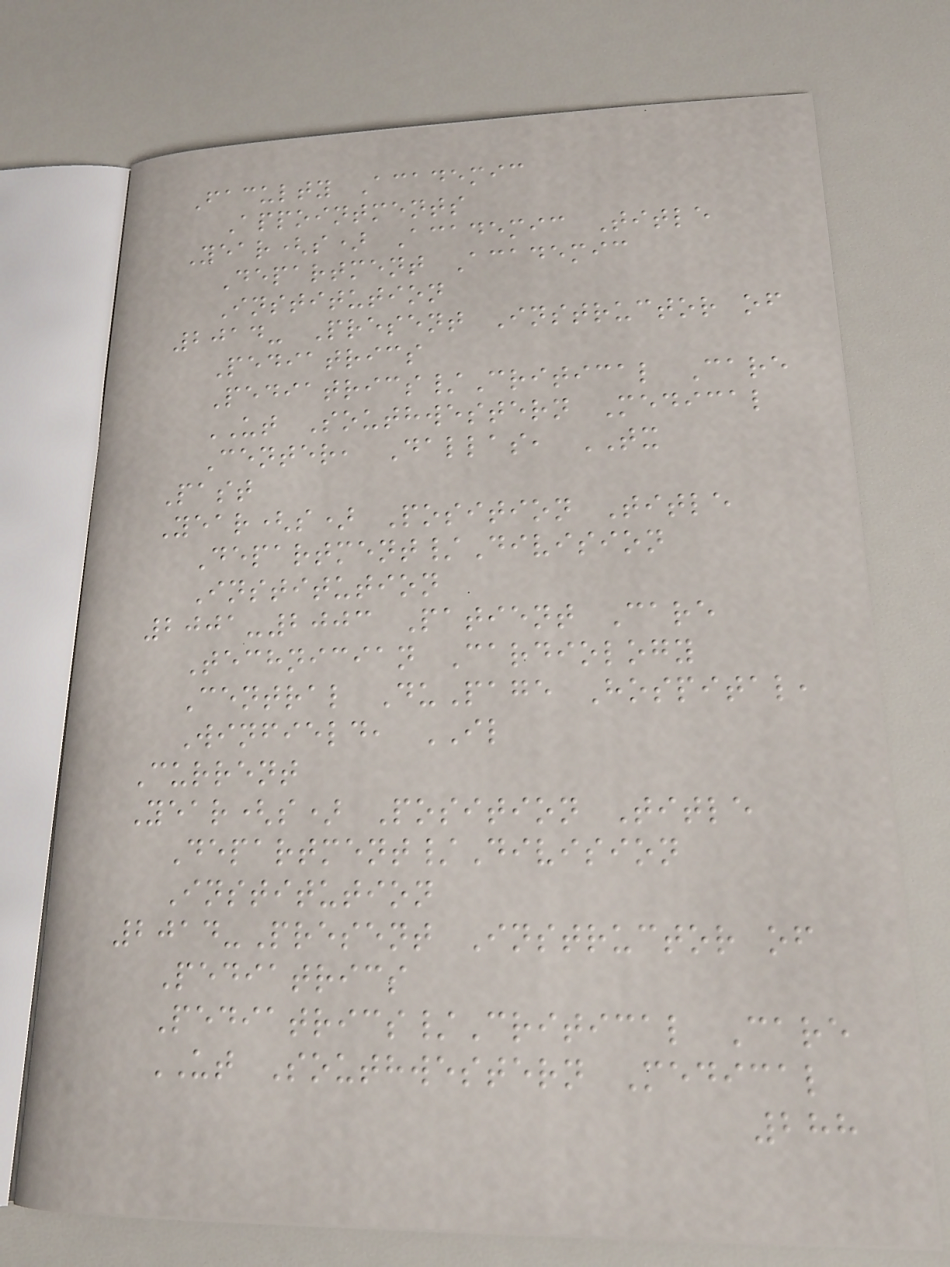Faculty Academic
Appointments
Year(s) Academic Title
Department Academic
Institution
2014- Present Instructor of
Pediatrics
Pediatrics/Critical Care
UT Southwestern Medical
Center, Dallas, TX
Past
Year(s) Position Title
Department/Division
Institution
2001-2003 Patient Care
Technician Cardiology
Central DuPage Hospital,
Winfield, IL
Current
Year(s) Position Title
Department/Division
Institution
2014-Present Instructor of
Pediatrics
Pediatrics/Critical Care
UT Southwestern Medical
288
